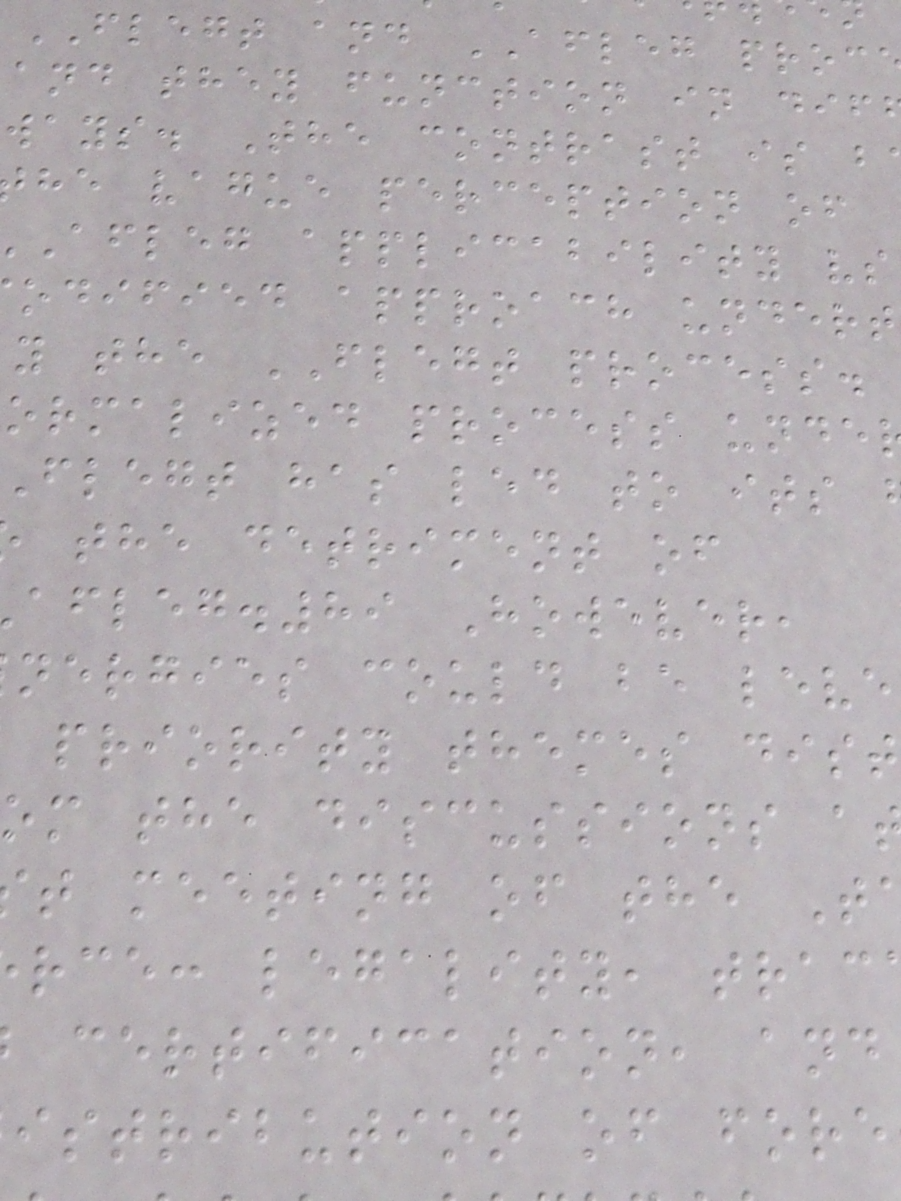FLEGT and AFLEG proc
and they function in dif
ways. The contrast is b
he vague perception of
afleg applicability vs
odified approach undert
y the FLEGT process.
ormalized process unde
flegt has led to its
the detriment of
afleg.89 However,
nergies could be leve
priority themes dist
om the discussions a
t meeting of the T
rce: legality, trac
certification, and
istribution of fore
